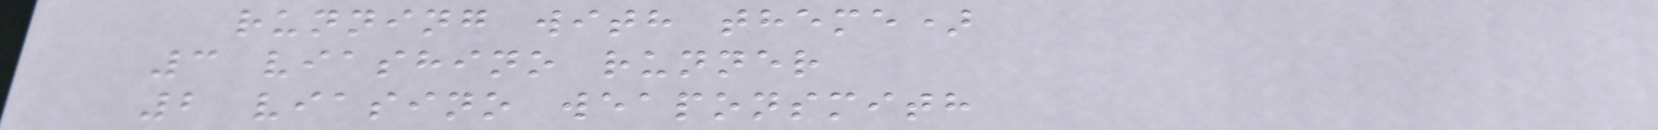running with theme)
3 viashino runner
2 viasino weaponsmith
